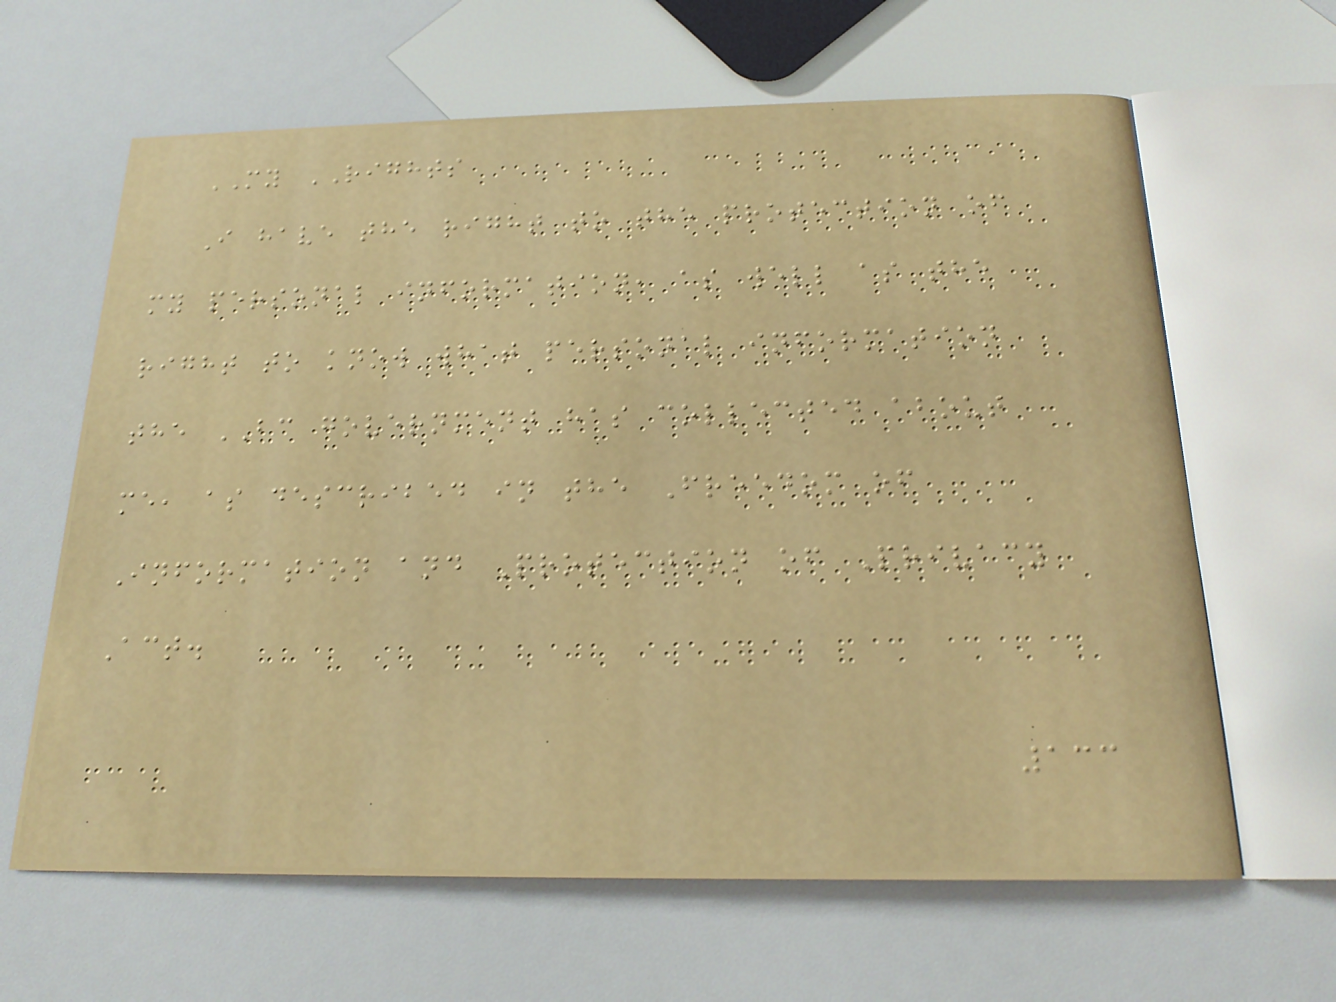MY RIGHTS
I have the right to the protection of
my personal information, as well as the
right to know what personal information
the BC government has collected about
me, as described in the Freedom of
Information and Protection of Privacy
Act.
133
